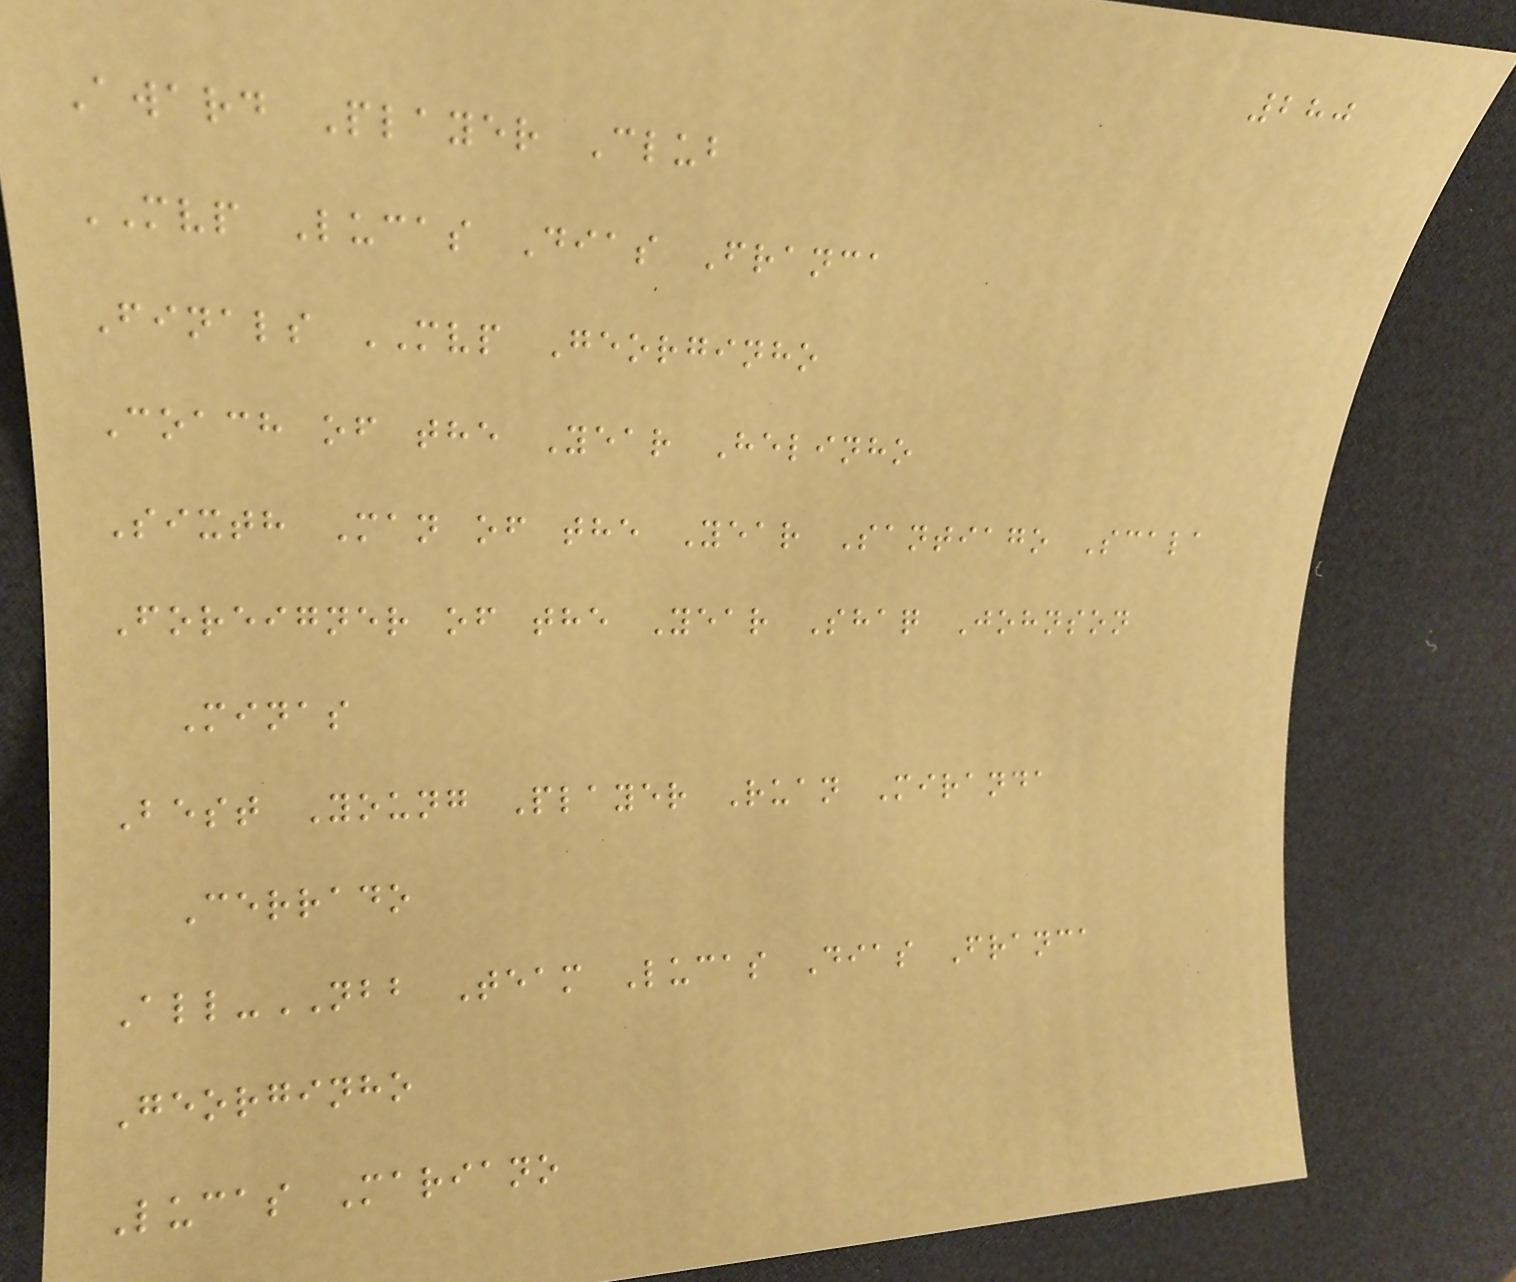280
Award Player Club
MVP Lucas Dias Franca
Finals MVP Georginho
Coach of the Year Helinho
Sixth Man of the Year Santiago Scala
Foreigner of the Year Shaq Johnson
Minas
Best Young Player Ruan Miranda
Cerrado
All-NBB Team Lucas Dias Franca
Georginho
Lucas Mariano
